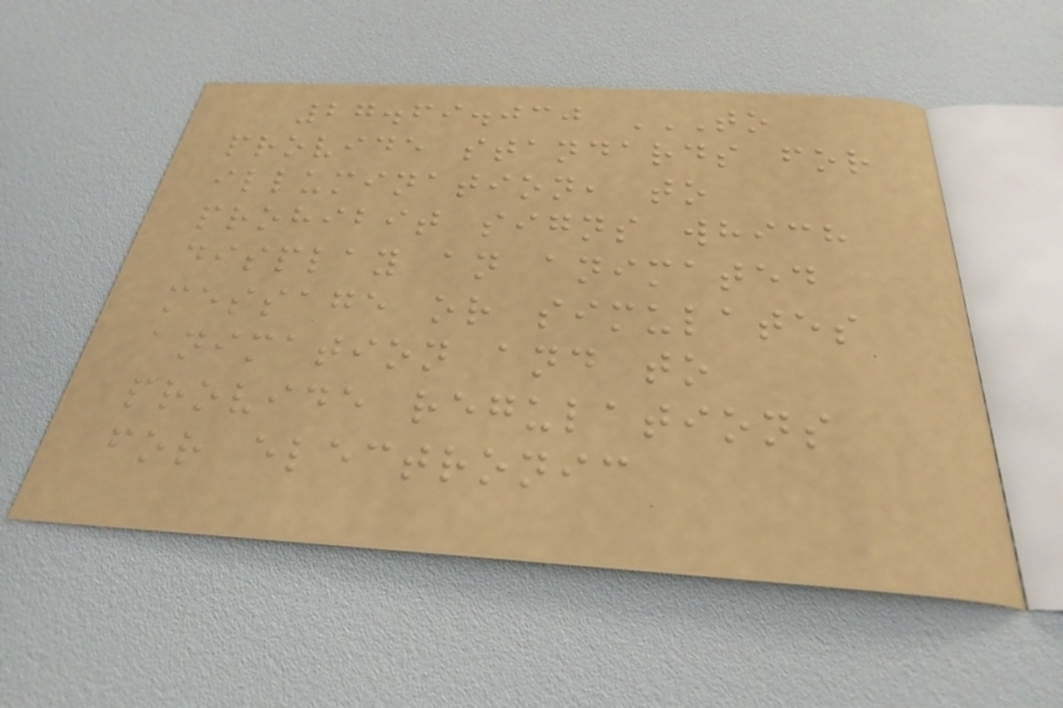27.69.030 TO
PROVIDE STANDARDS FOR
ILLUMINATION, TO
PROHIBIT SIGNS WHICH
DISPLAY AN ANIMATED
MESSAGE OR SIMULATES
ANIMATION AND TO
PROVIDE REGULATIONS
FOR ELECTRONIC
